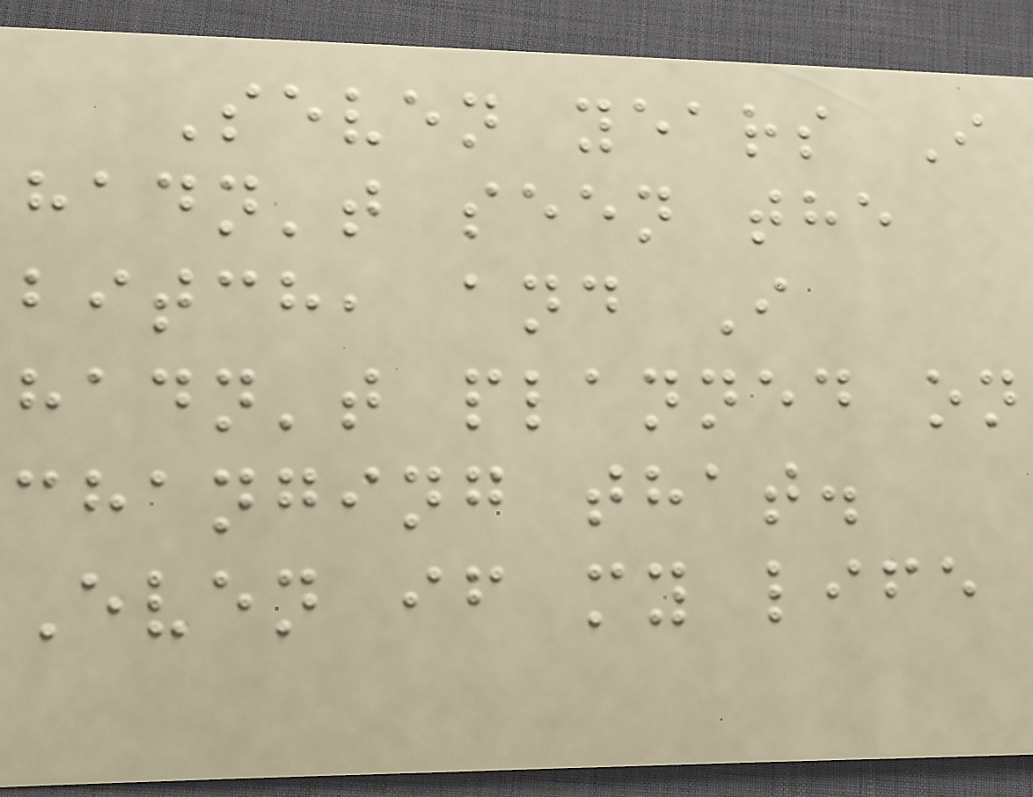Seven years I
hadn't seen the
bitch, and I
hadn't planned on
changing that.
Even if my life
